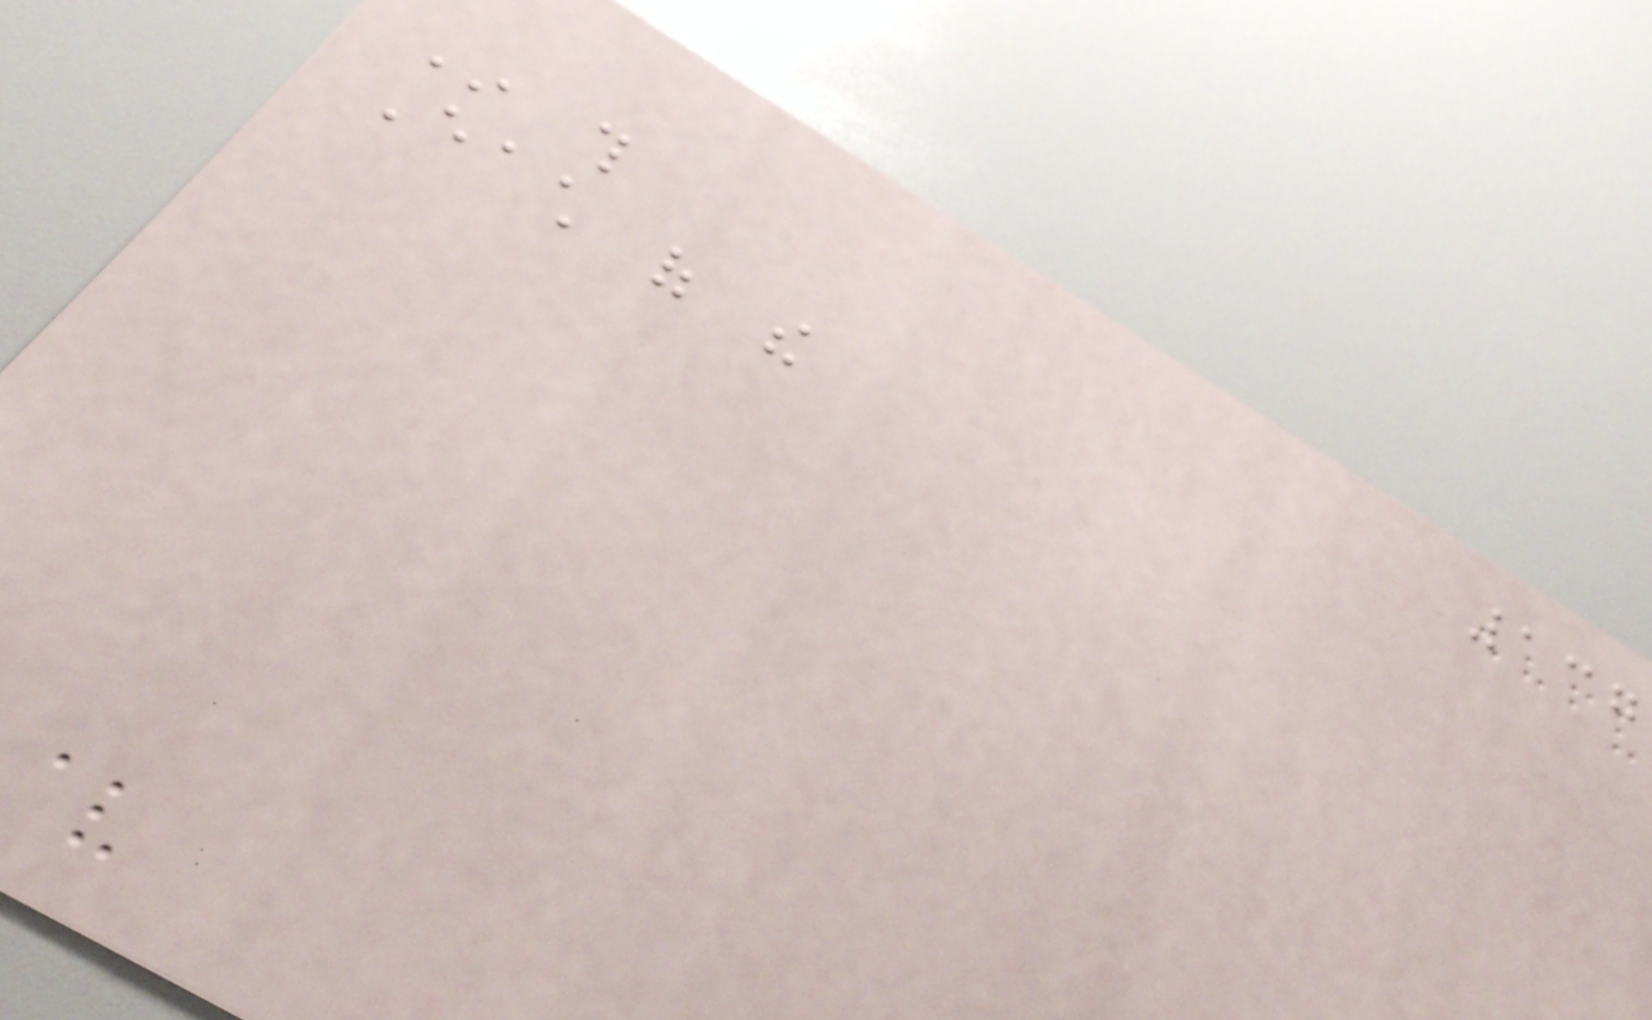137
In this
Each of the
